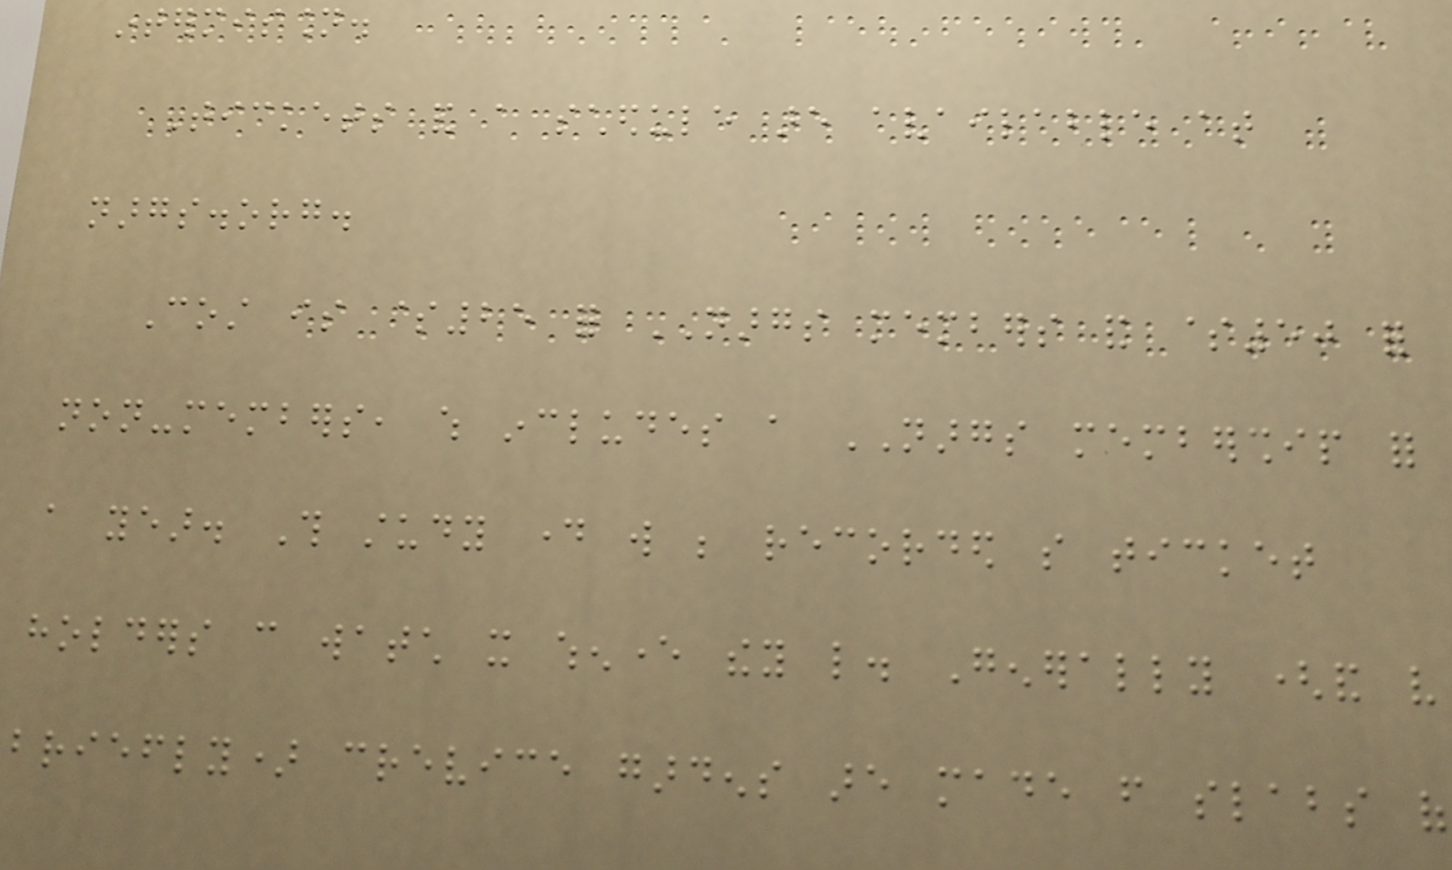intermission.
Tickets and a schedule are available at
nargs.org.
Cost is $25 for NARGS members and $50 for
non-members, which includes a NARGS membership for
a year. This study day will be recorded so ticket
holders can watch it whenever they like. Generally (and very
briefly) crevice gardens are made from slabs of
